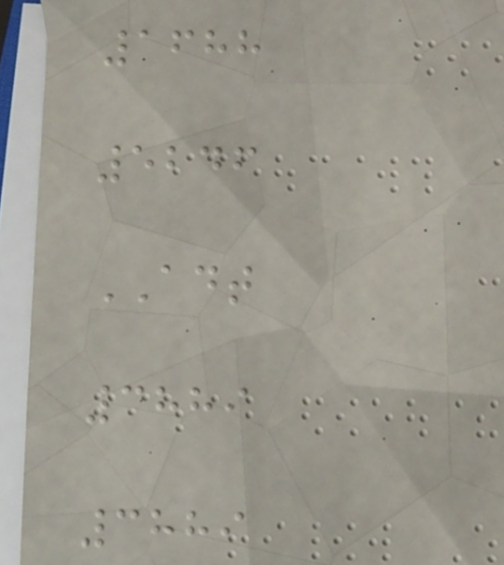1688
5246
ADT
3889
3889
